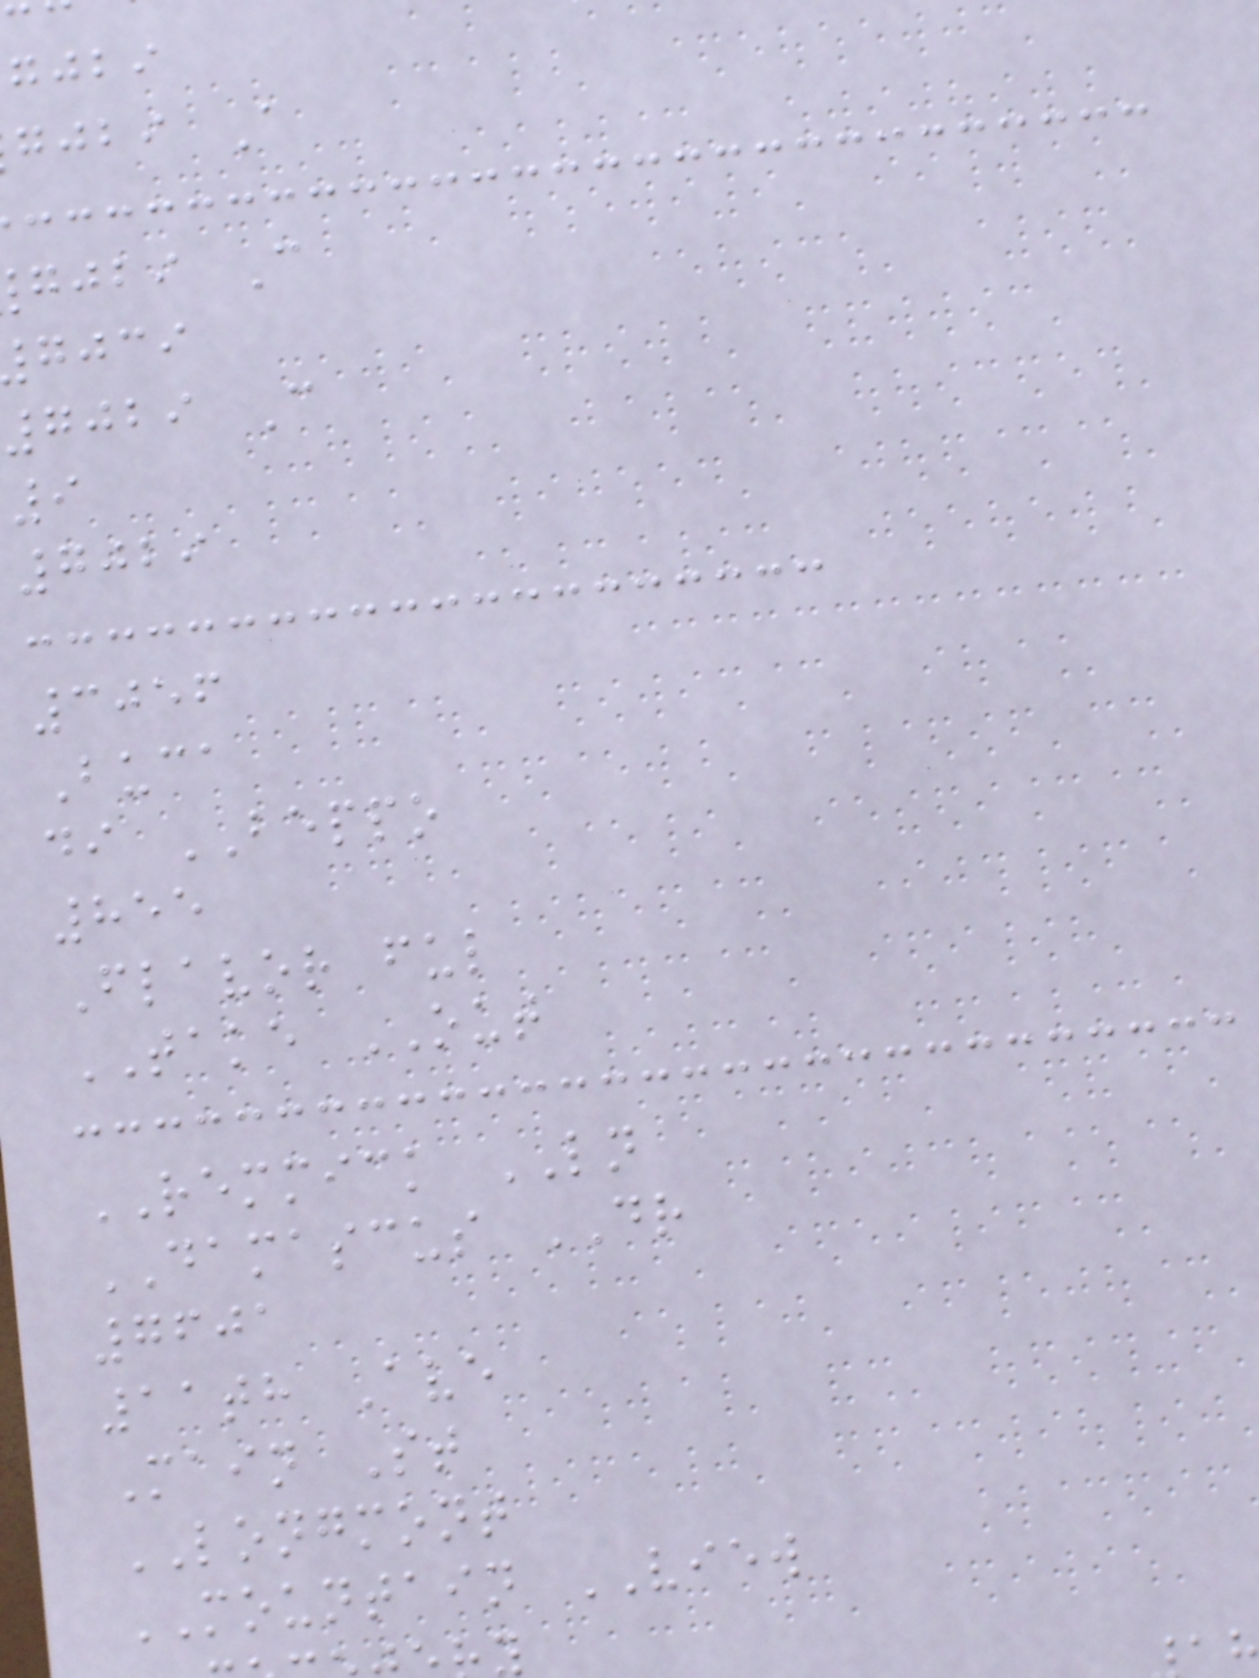gjbi
gjbi A
gjbi C
gjci
7029 C
9
7029
3056
Buca
di BEPPO
855
Flavor ful
TAKE OUT
REMMICK LN
DAMASCUS DR
7601
11th Ave
Main St
LONGMONT
MOUNTAIN VIEW
